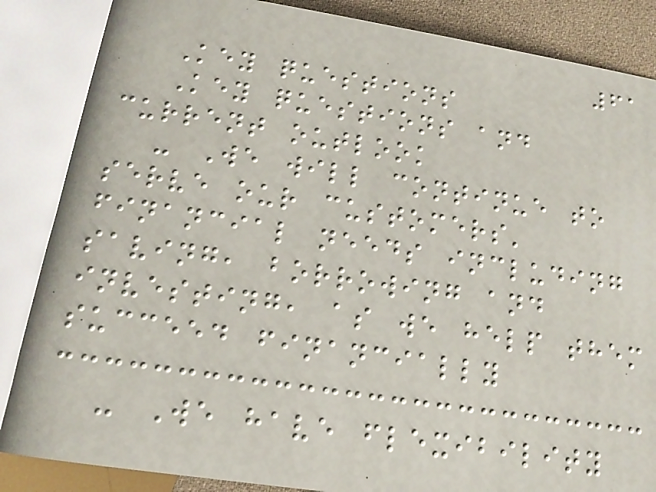61
Key questions
Key questions and
current outlook
- We will continue to
serve our customers'
financial needs including
saving, borrowing and
investing, as we help them
succeed financially
- We have flexibility
